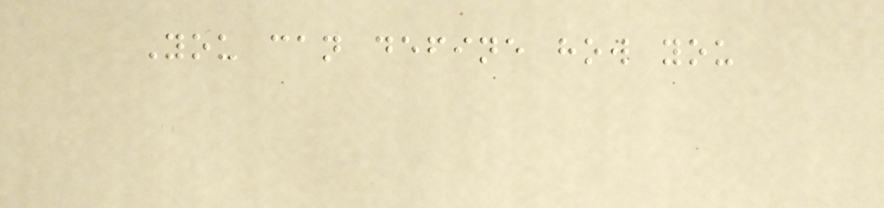You can define how you
